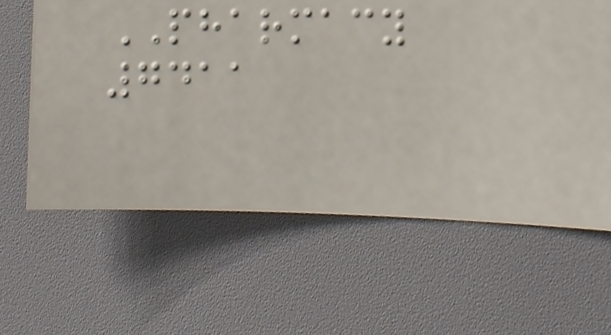PHARMACY
7411
